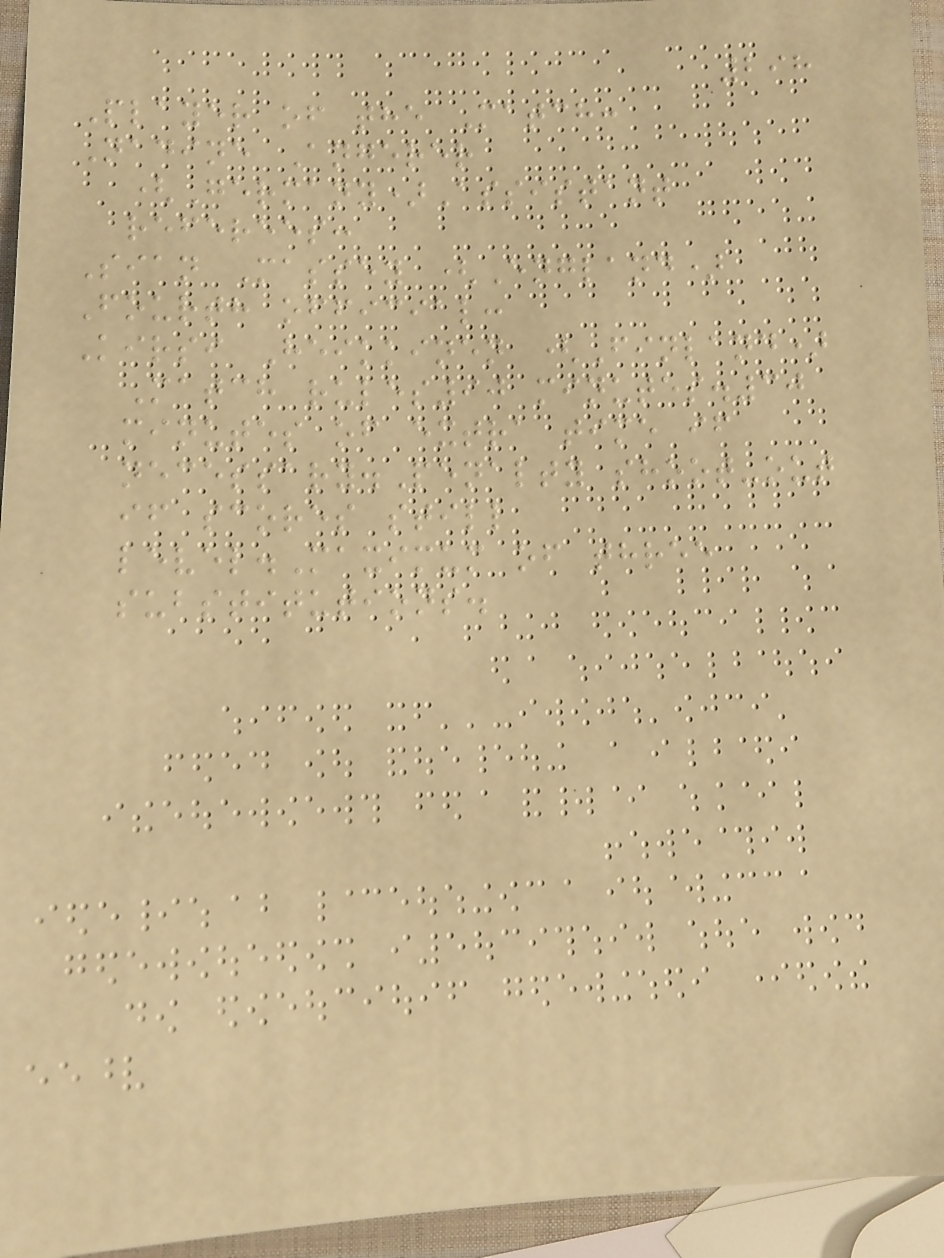298
Player of the Match:
Nadine Angerer
(Germany)Assistant
referees:
Sian Massey (England)
Fourth official:
Kirsi Heikkinen (Finland)
Match rules90 minutes.30
minutes of extra time if
necessary.Penalty shoot-out
if scores still
level.Maximum of three
substitutions.
